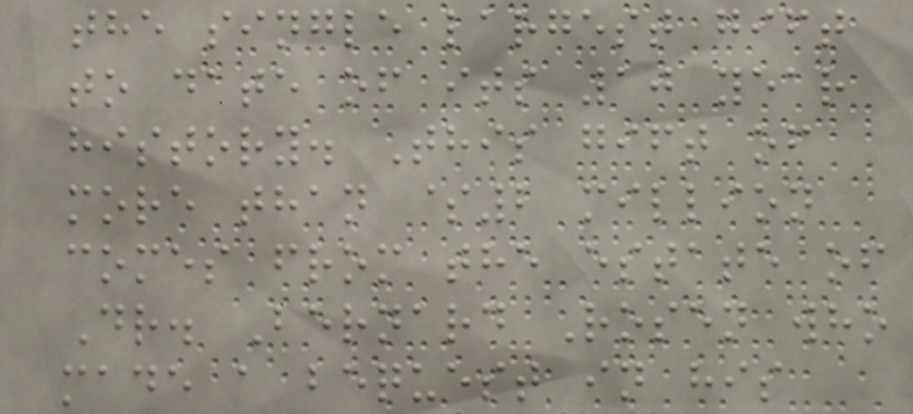the single largest gift
to date of its 10 year
history. This gift of
more than $2 million
comes from the estate of
Dr. Bernard Rosen who
made a bequest in his
